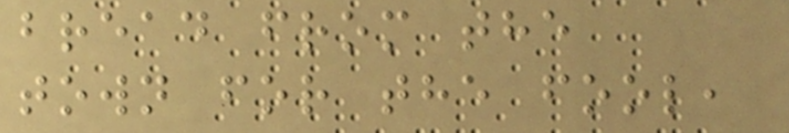bread from the
town for the fool,
